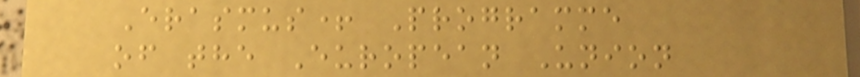Erasmus+ Programme
of the European Union
